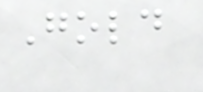Gold
